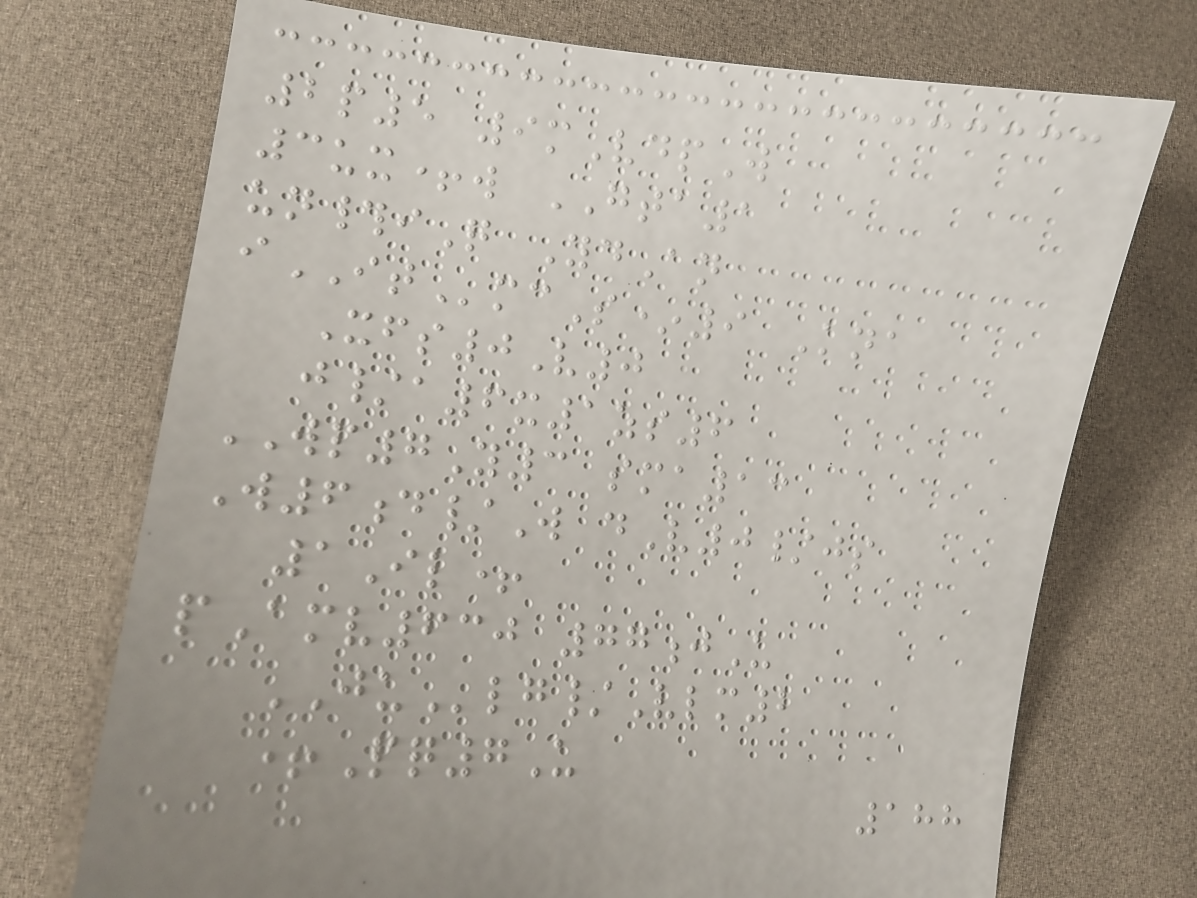2p5 9mVdpW
3ux+w GTA1
un#iQ YdAn
iITmcS*9 Kna
Xfs0V0
j/a6x1zs6
WP7Y3 sma13
W6d/W dV0/js
1Il+
pAmv630 77jU
JUlg/Vlm2
+Pq7U
188
